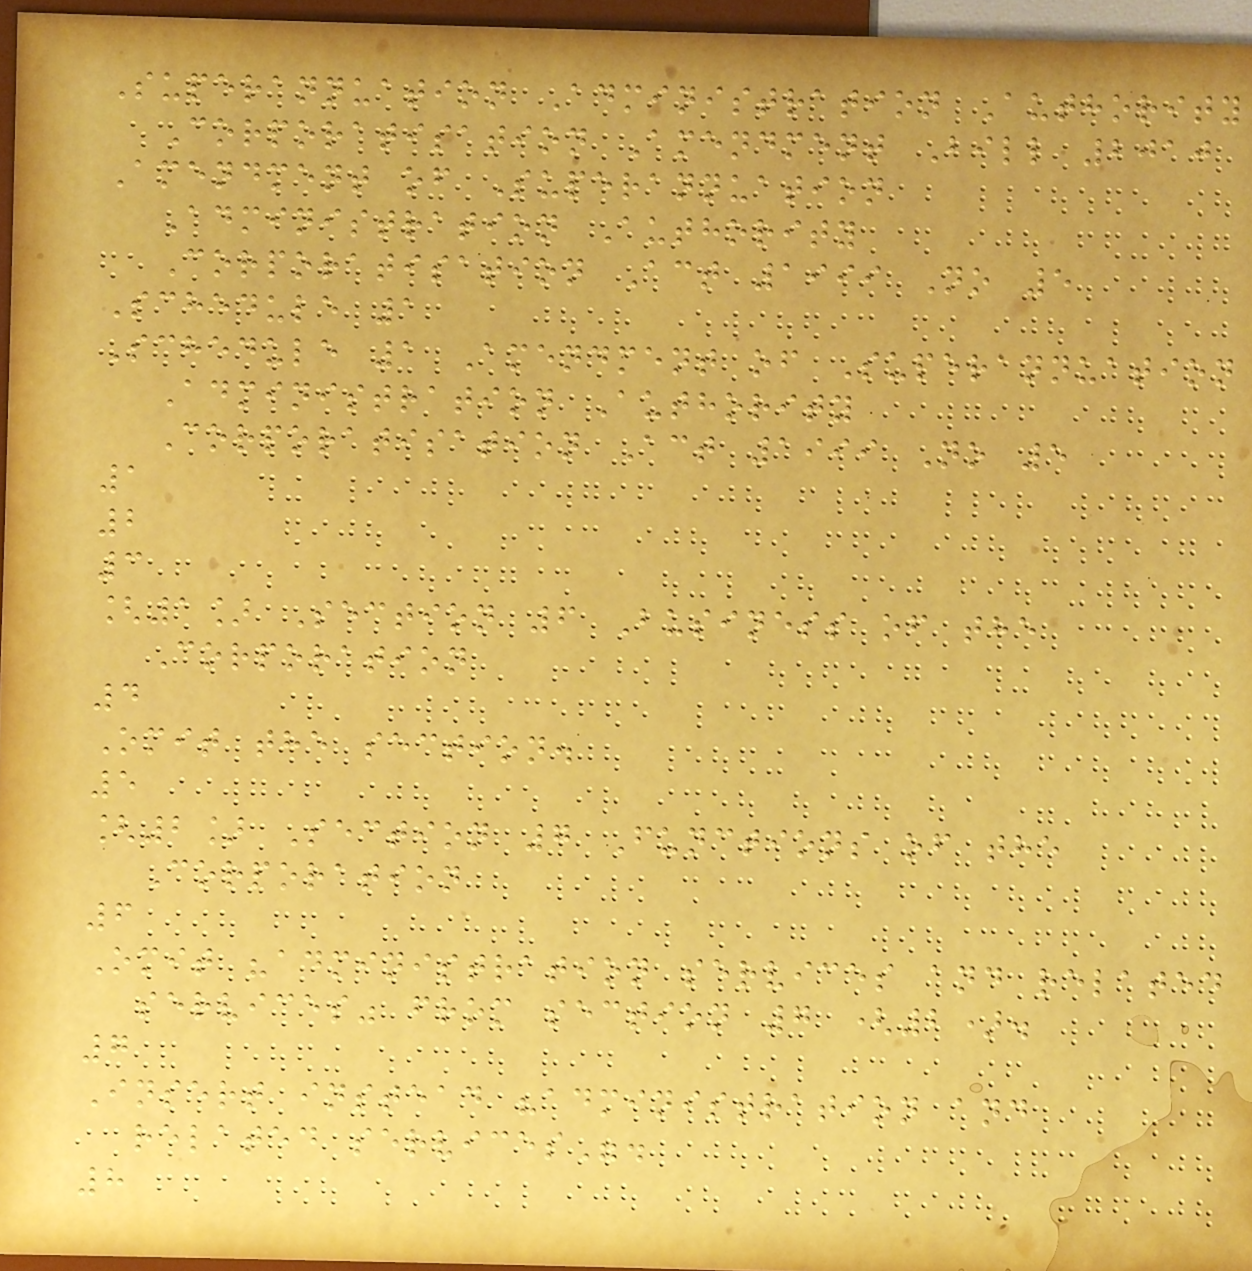Superannuation Administration Authority
Corporatisation Amendment Bill 2010
Amendment of Superannuation
Administration Authority
Corporatisation Act 1999 No 5
Schedule 1
Schedule 1 Amendment of Superannuation
Administration Authority
Corporatisation Act 1999 No 5
1
2
3
[1] Section 6 Business of the
Corporation
4
Omit the section.
5
[2] Section 7 Functions of the
Corporation
6
Omit "administration services and related
services" from section 7 (2).
7
Insert instead "administration and
related services".
8
